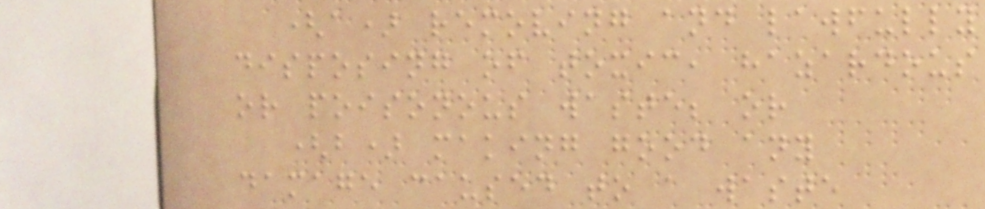(a) removing and lawfully
disposing of toxic, hazardous
or poisonous waste; or
(b) making good any
damage caused to a waste
